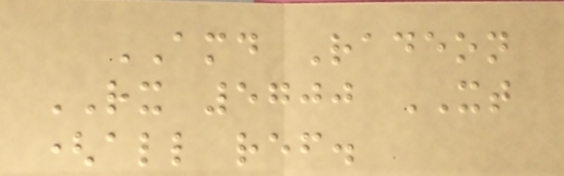AMD Radeon
RX 5700 XT
(all ref.
